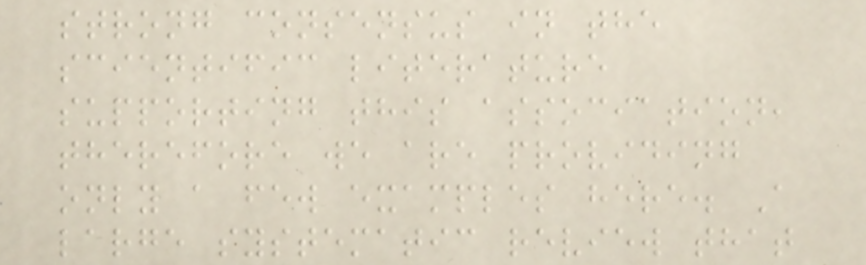strong consensus in the
scientific literature
supporting this association,
therefore we are providing
only a few examples here. A
large systematic review that
